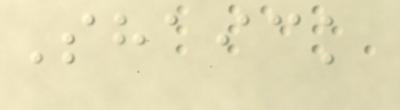Shaick
